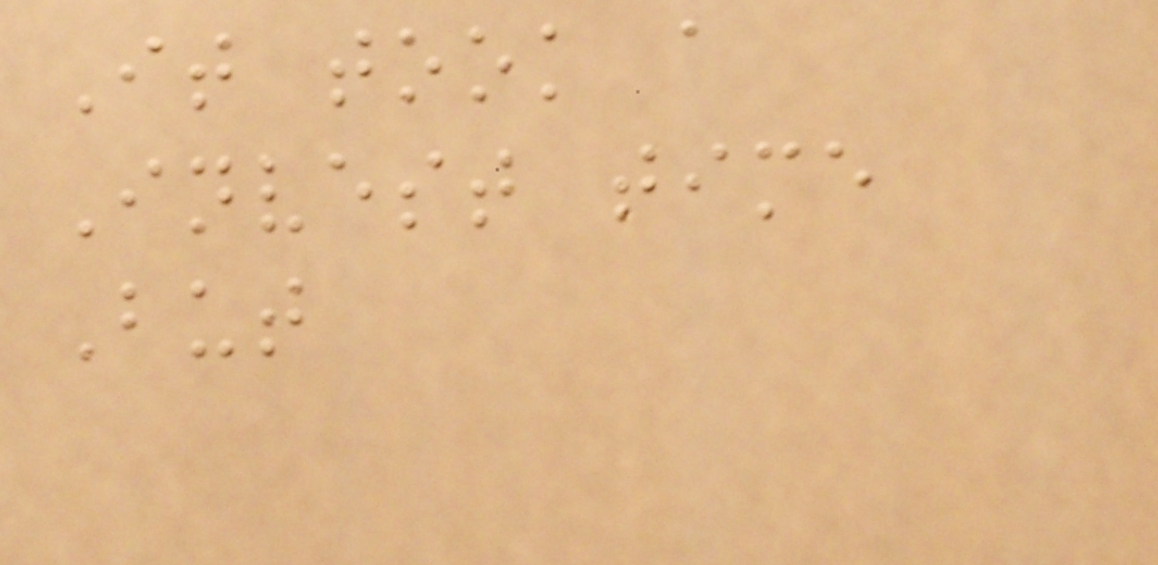It took a
Invest time
But
